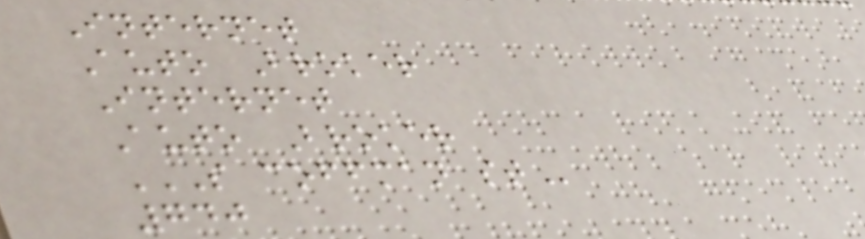Internet
Auto Broker
Internet
Auto Broker
S COFFMAN ST
740
